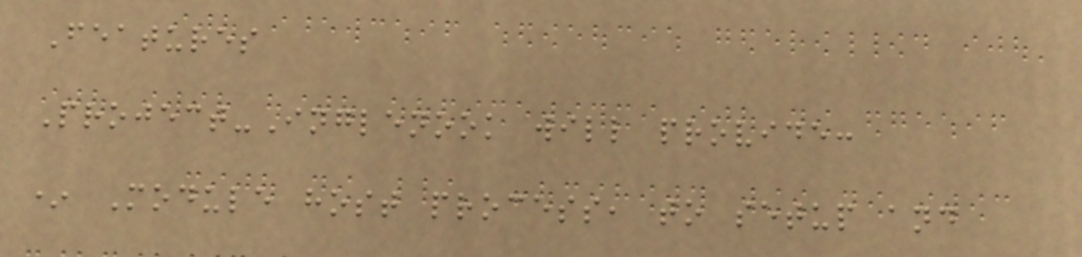Features
Project-Inglenook will provide:
* Module host process, to setup and
